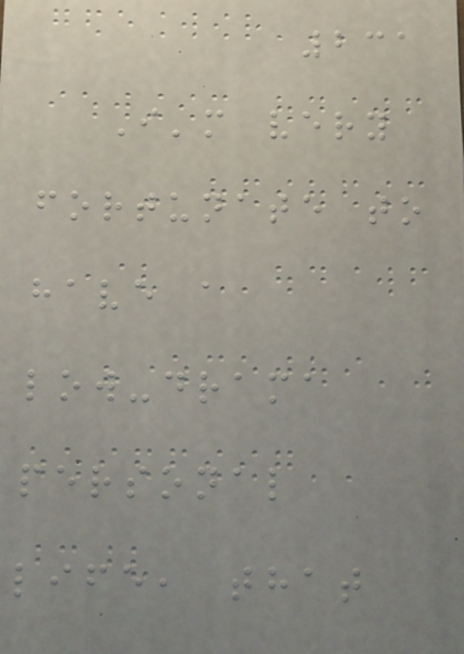231
I'm very
fortunate to
have a
low-drama
personal
life, that
